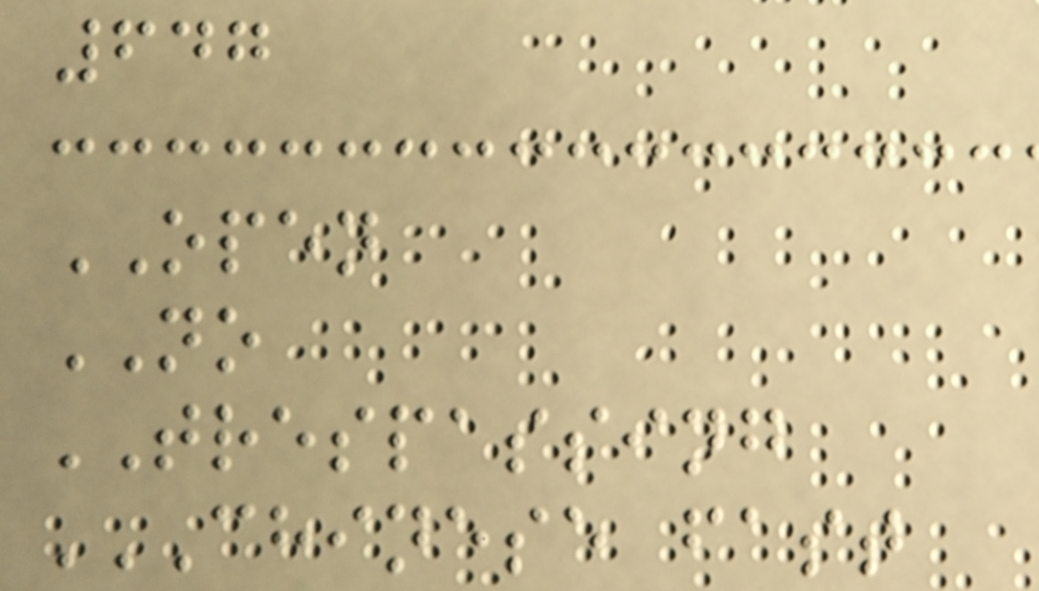647
OPEN
NO
TRESPASSING
CHINESE FAST
